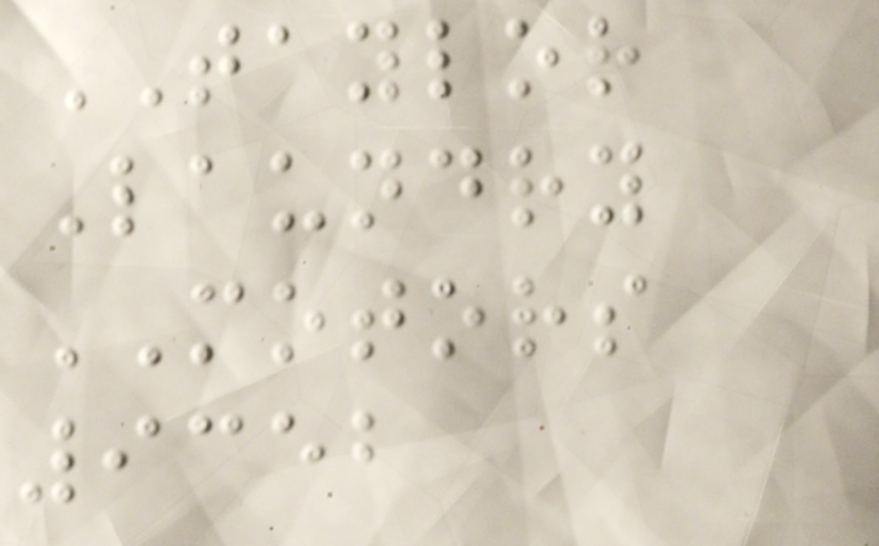TAYLOR
Laundry
MOTORS
9352
